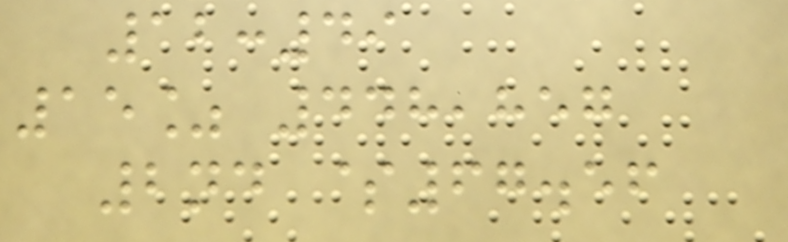12:49
15% 448,857
2nd $67.56
